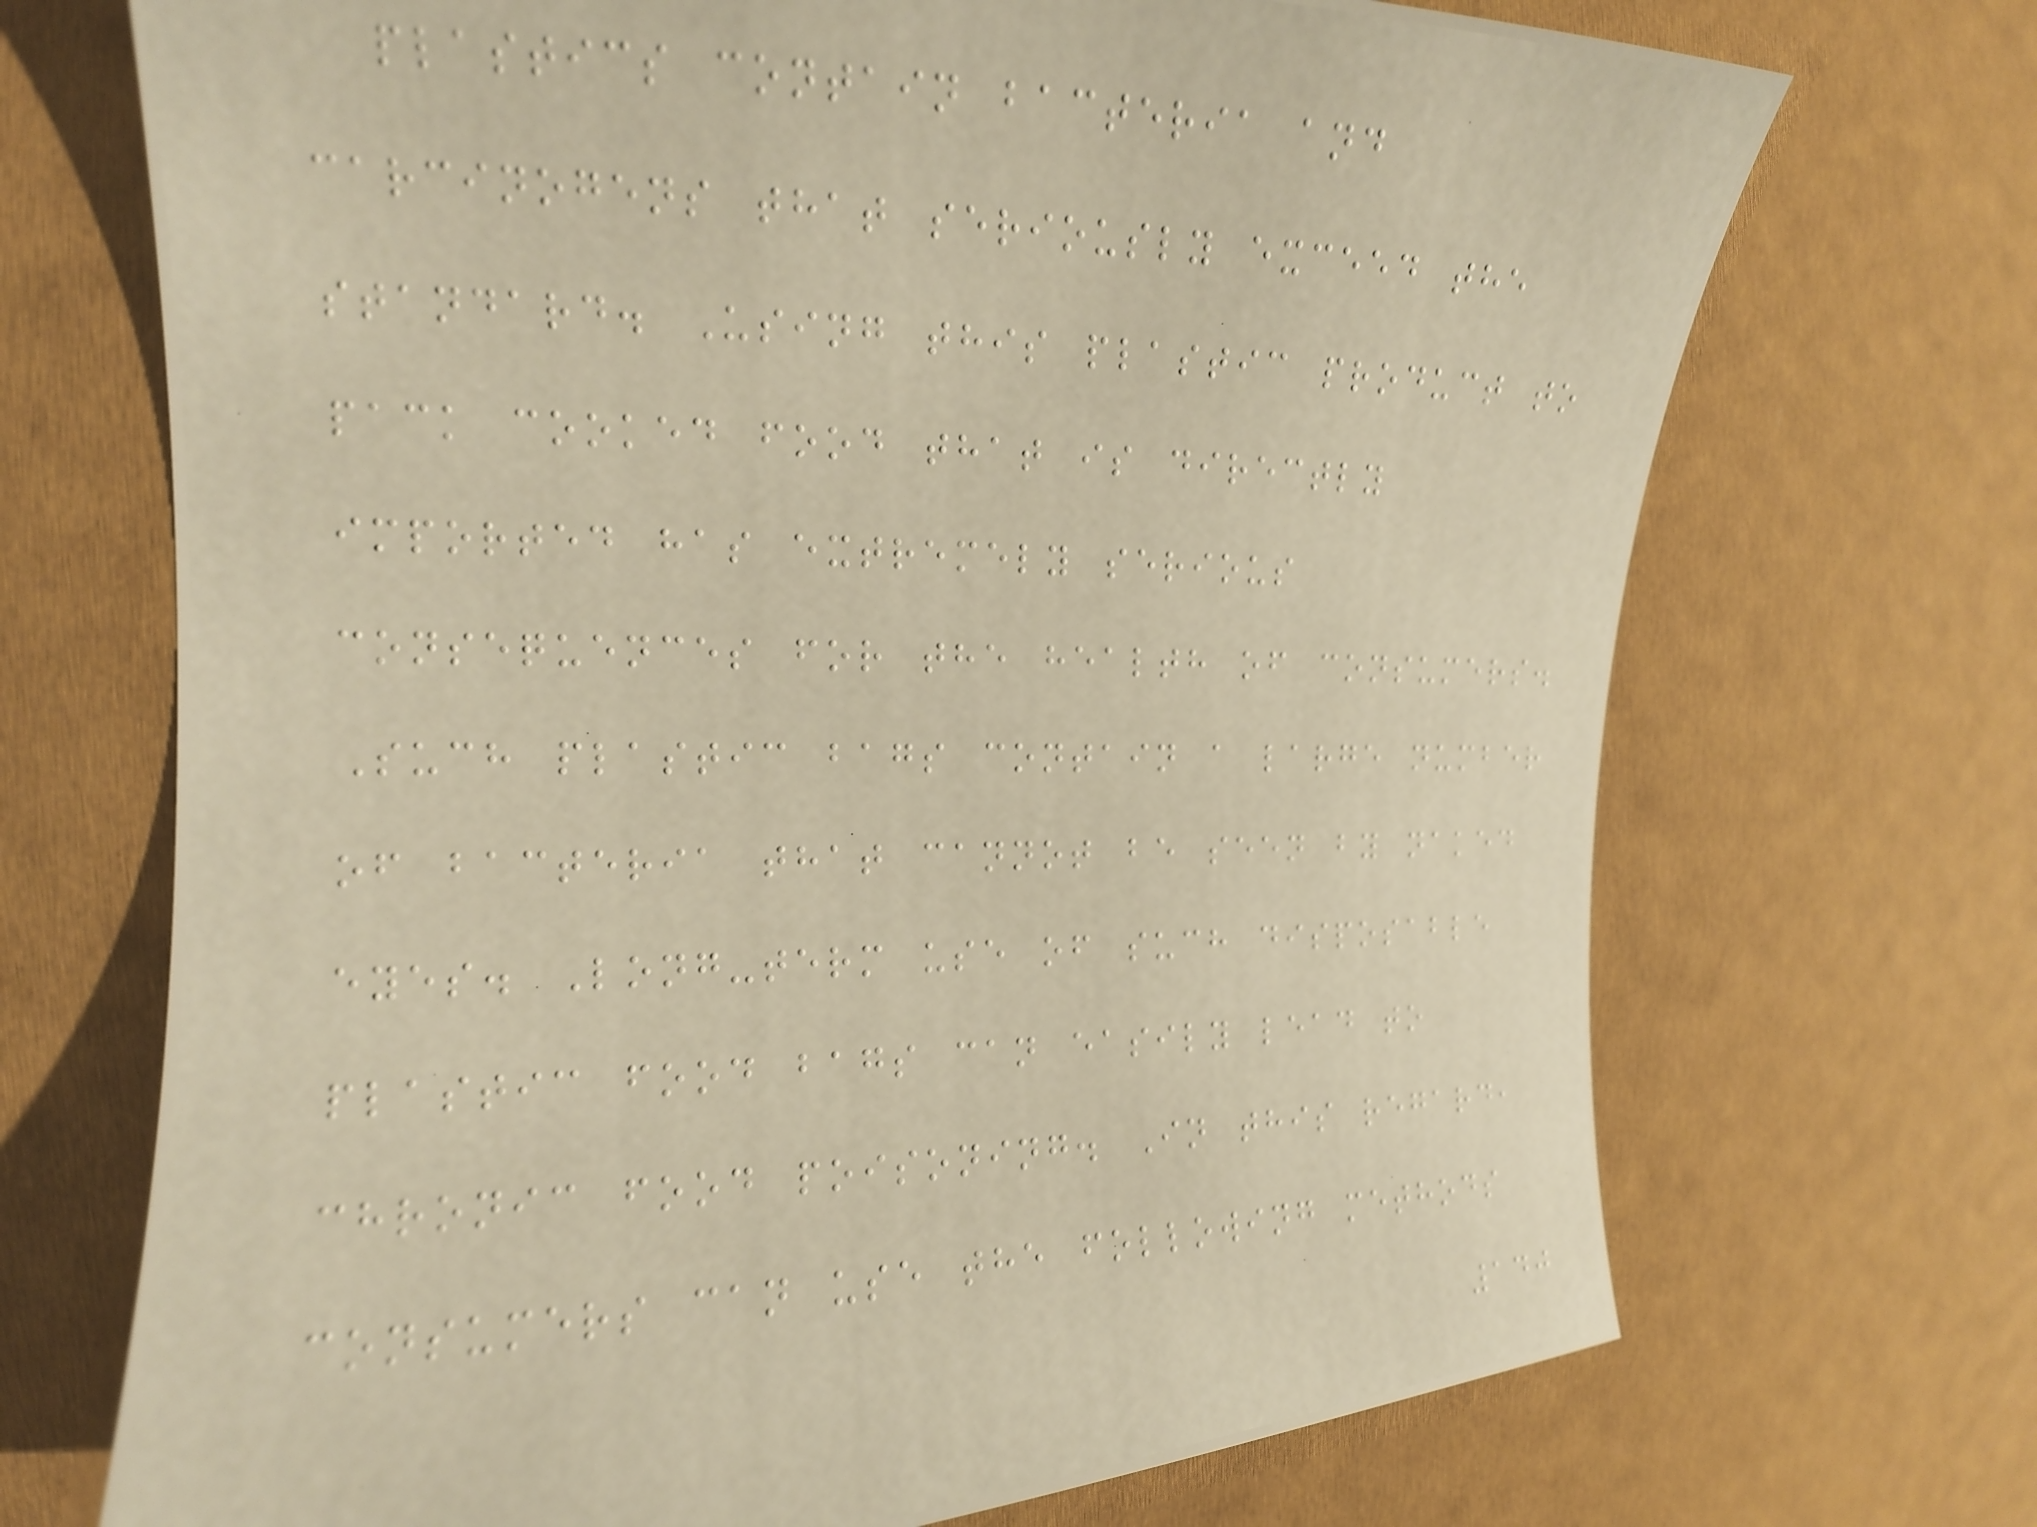plastics contain bacteria and
carcinogens that seriously exceed the
standard. Using this plastic product to
pack cooked food that is directly
imported has extremely serious
consequences for the health of consumers.
Such plastic bags contain a large number
of bacteria that cannot be seen by naked
eyes. Long-term use of such disposable
plastic food bags can easily lead to
chronic food poisoning. In this regard,
consumers can use the following methods
140
